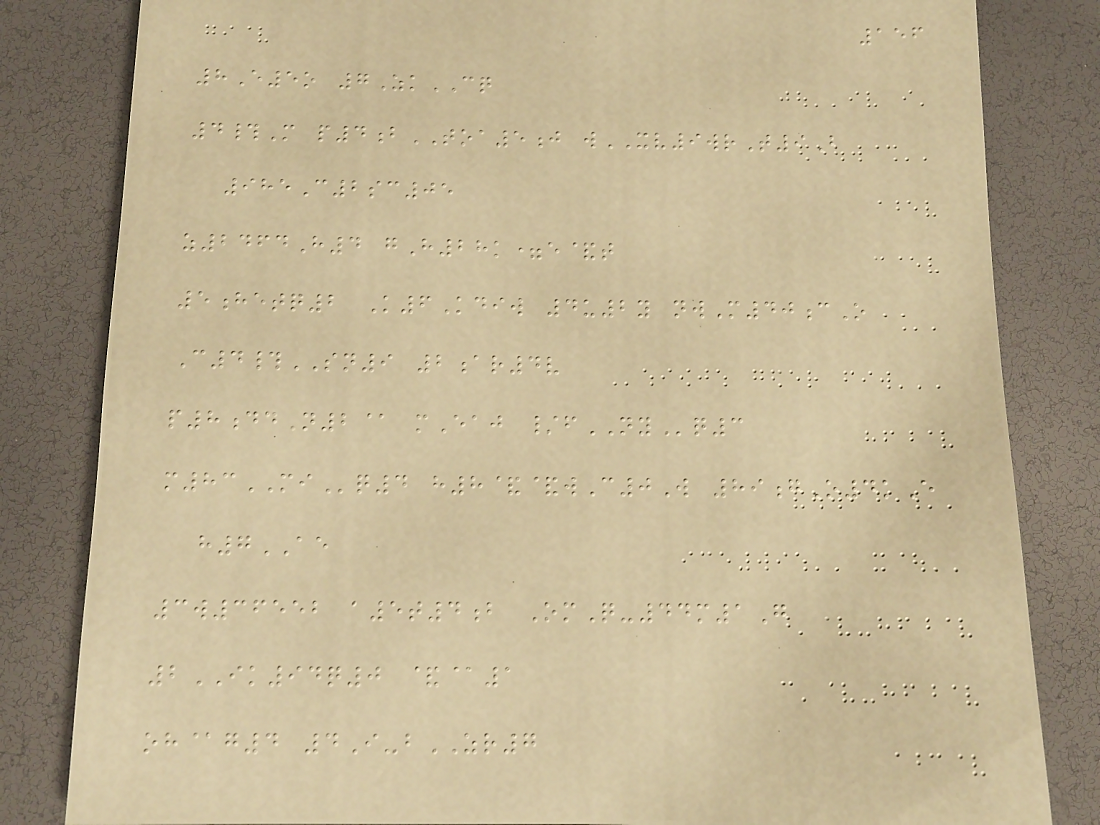156
8E5o 7ZkCQ
4#M p4bTOA5j wXV9wrT9B
985C2sc05
z2464H4 gH28k=e&t
5hetq2 K6Kdiw 4u2y nwM40cO
C4#SN9 2ar4v
p8ddN2@ mEaj /fNYq3
m83MIq4 h8&&wC0W 89gO4kE
h7AE
3w36552 a5t4b OmQ-44m1G
2IK94q0 &@1
oh@g4 4I-bZR7
